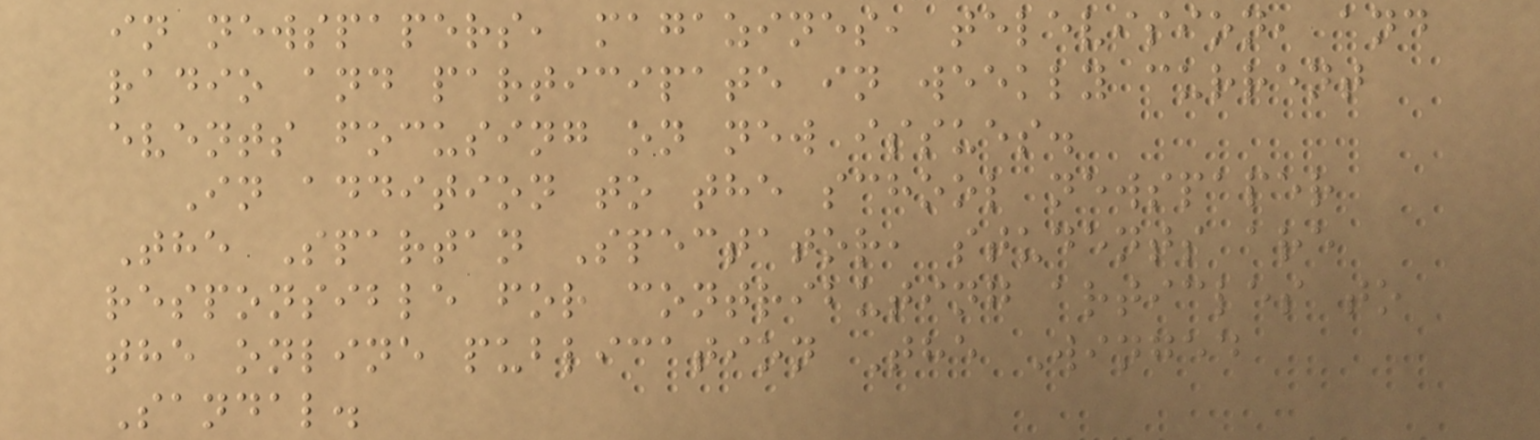in newspapers, magazines, television, and
radio and participate in weekly current
events focusing on new issues.
In addition to the school newspaper
The Spartan Spectator, students are
responsible for contributing articles to
the online publication The Winged
Sandal.
